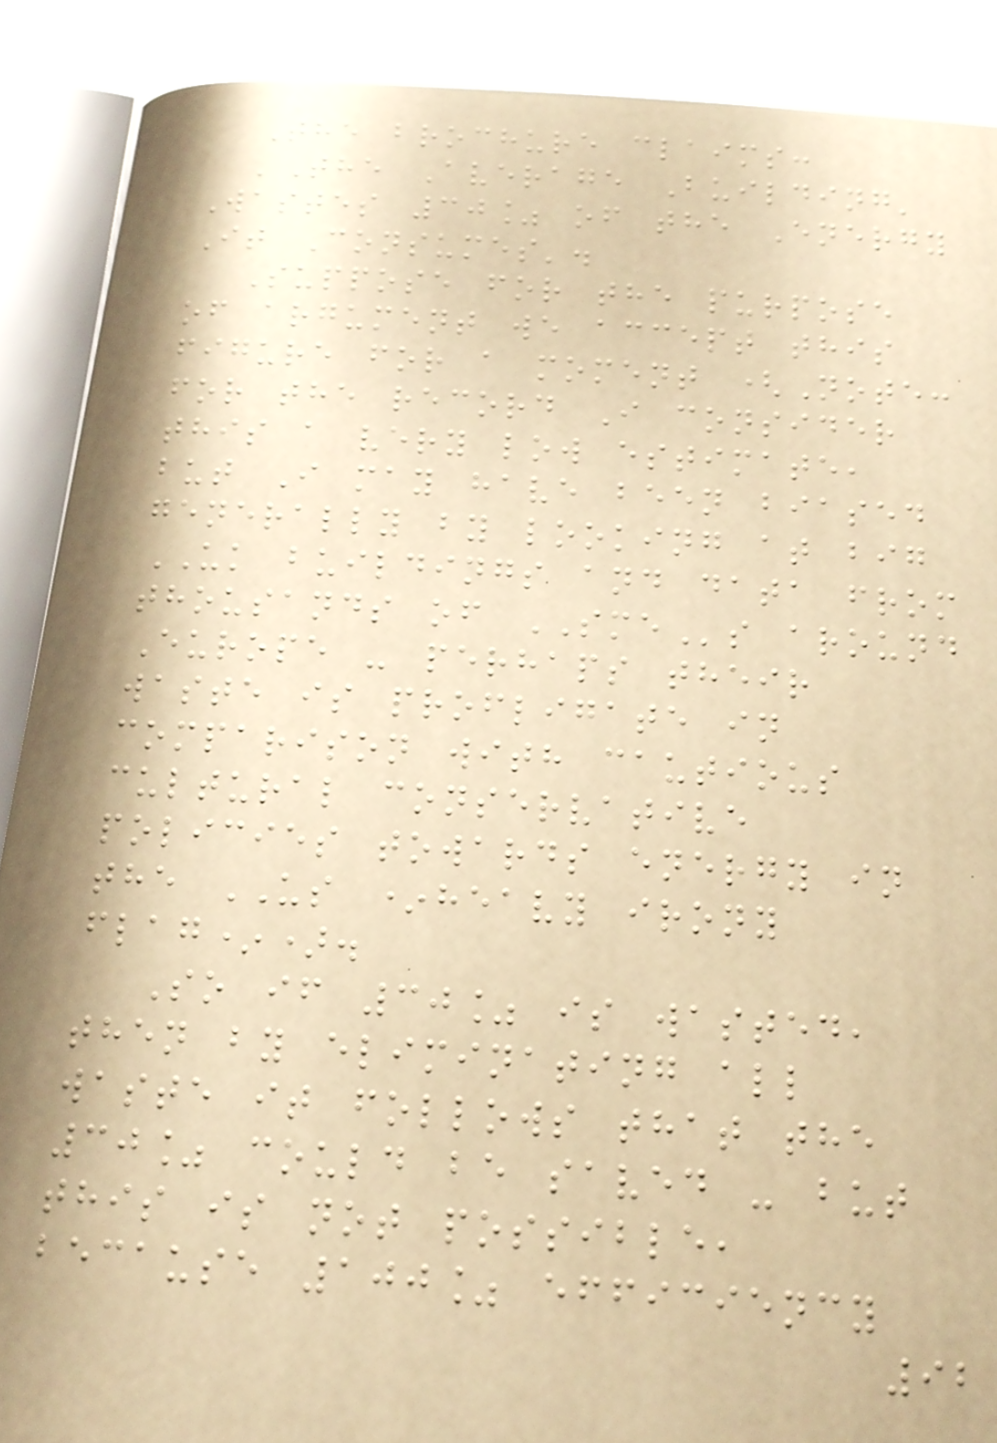The brochure claims:
'The Average Building'
Wastes 30% of the Energy
It Consumes'.
Suppose for the purpose
of argument we accept this
figure for a moment (Note:
for the record I consider
this a very low estimate,
but I may have been biased
generally by looking at big
UK buildings and data from
thousands of SMEs around
Europe - perhaps their
waste is profligate in
comparison with cautious
cultural conservative
policies towards energy in
the US *heavy irony
flag*).
So if 30% is wasted,
then by eliminating all
waste it follows that the
30% could be saved - but
this is not possible,
because 100% efficiency
92
